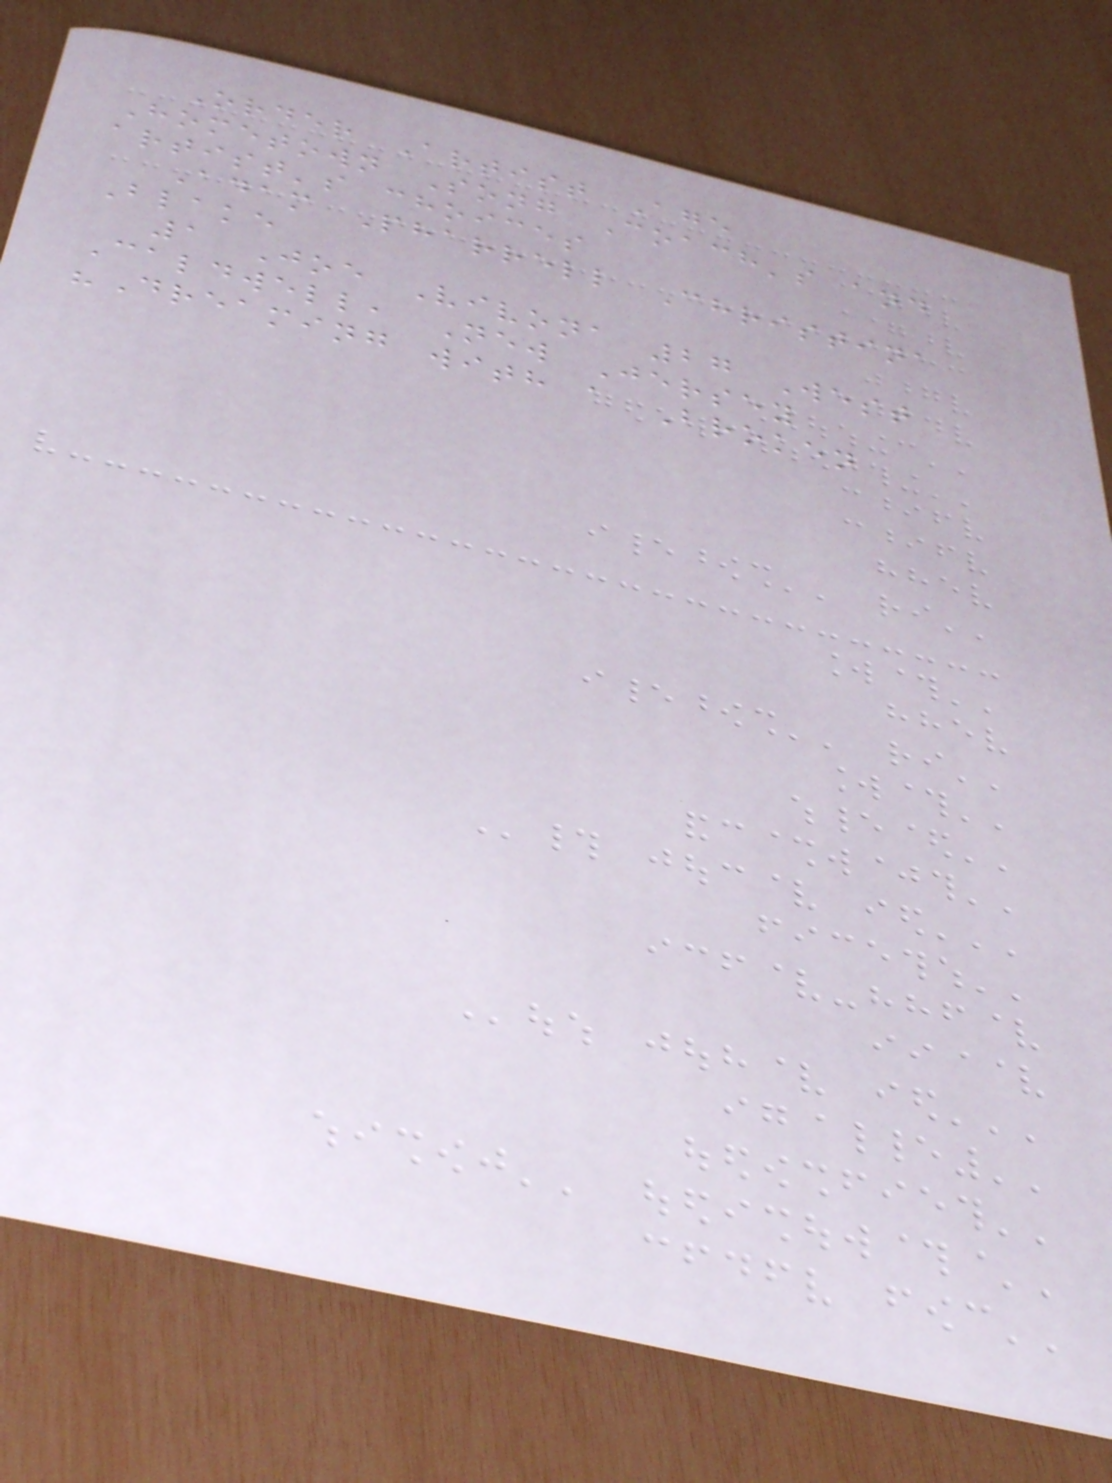Order Artist Age
Hometown Song Coach's and
artist's choices
Adam Pharrell Christina
Blake
1 Joe Vivona 27 West
Caldwell, New Jersey
"Dreaming with a Broken
